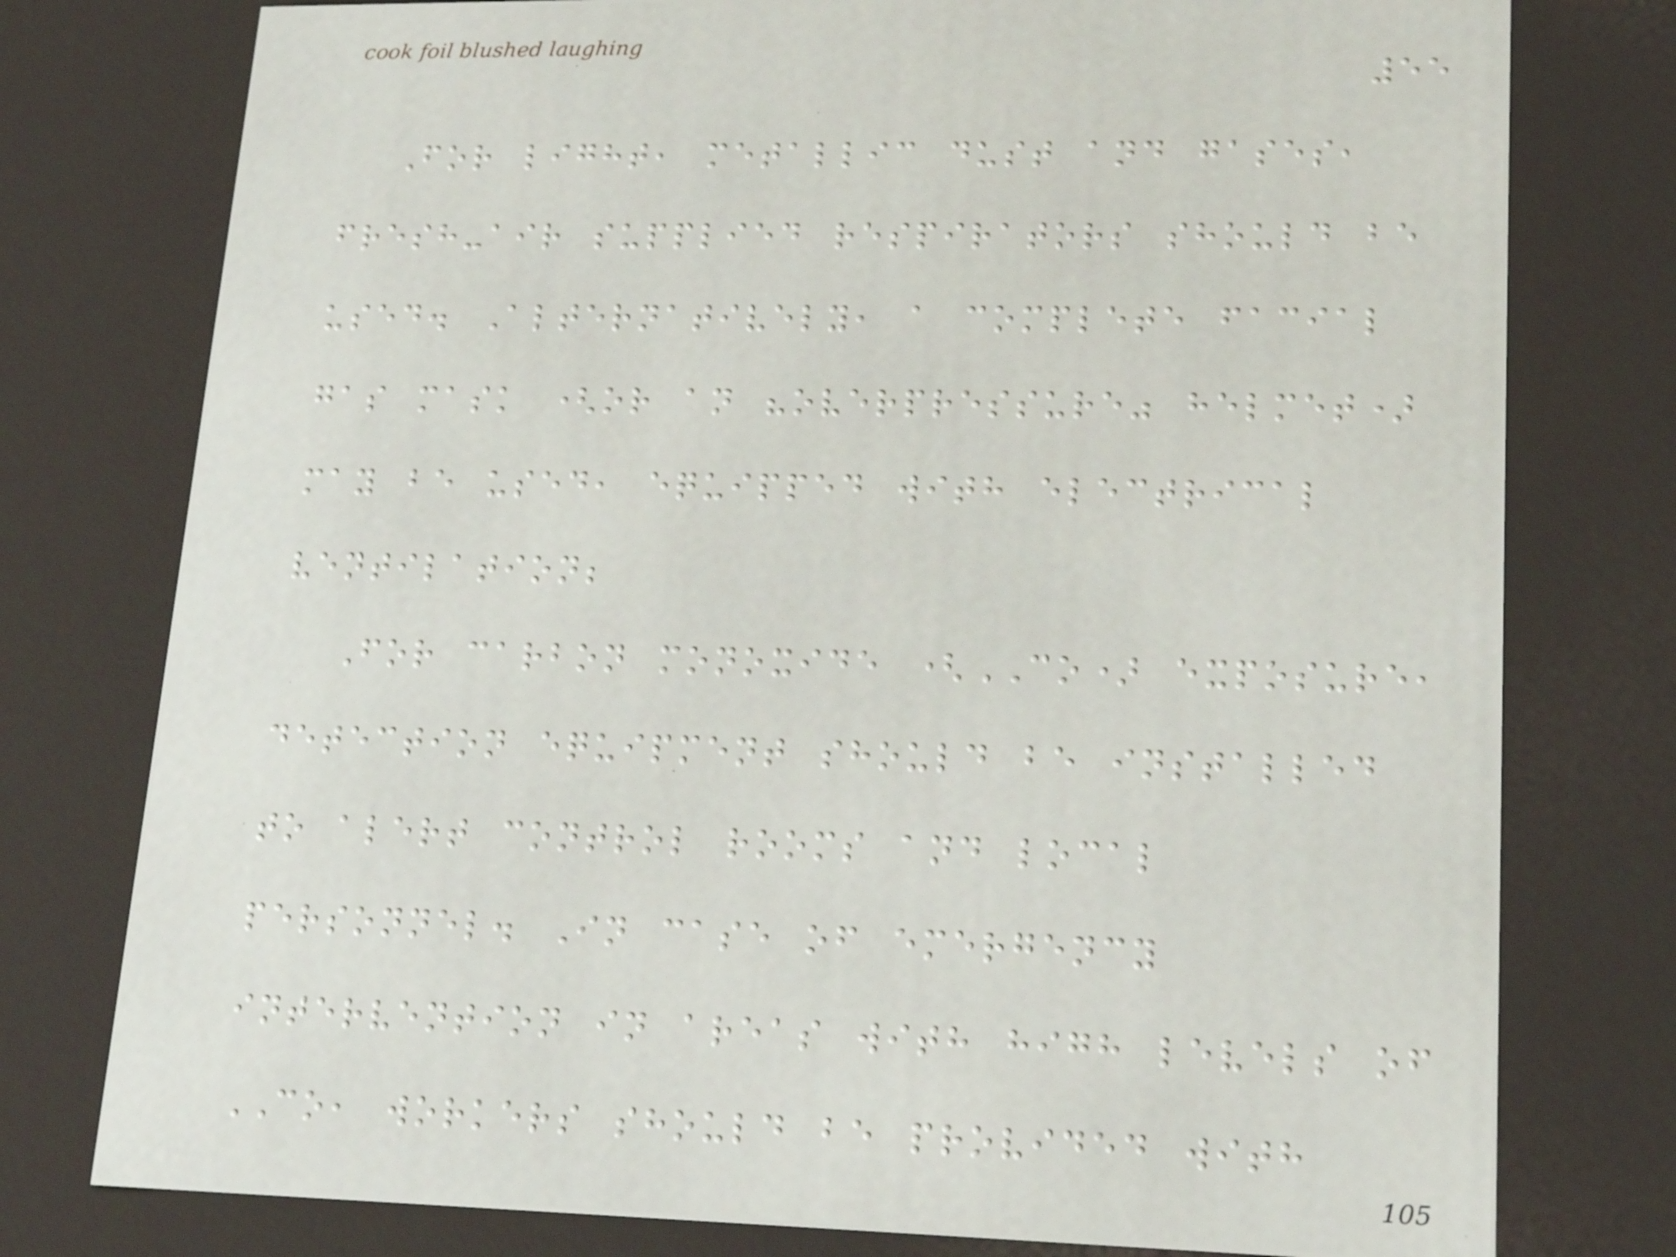55
For light, metallic dust and gases,
fresh-air supplied respirators should be
used. Alternatively, a complete facial
gas mask (or an "overpressure" helmet)
may be used, equipped with electrical
ventilation;
For carbon monoxide (CO) exposure,
detection equipment should be installed
to alert control rooms and local
personnel. In case of emergency
intervention in areas with high levels of
CO, workers should be provided with
